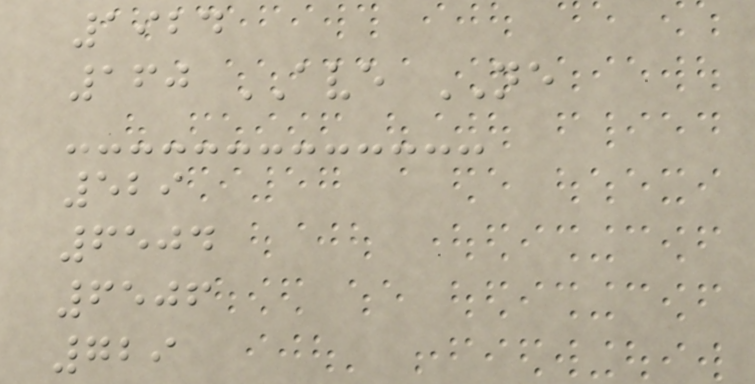1924
160 AVE NE
529
6504
6506
729
